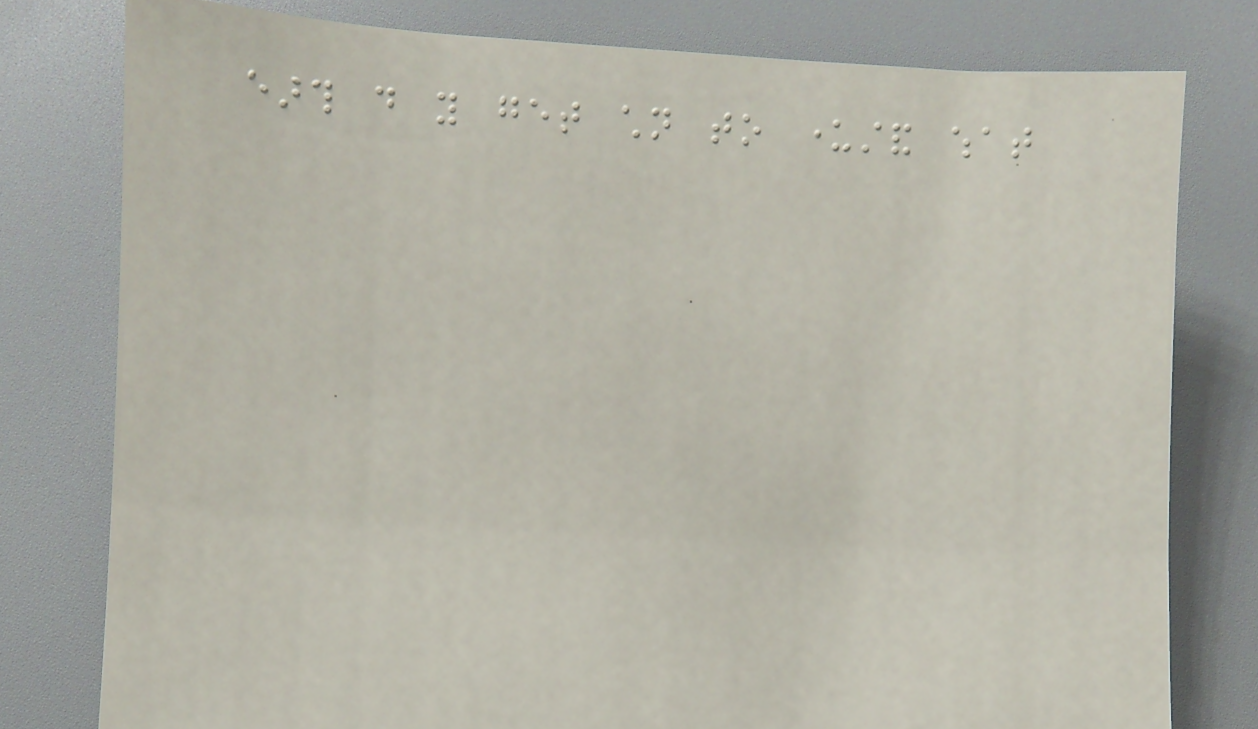earth do you get children to understand what
